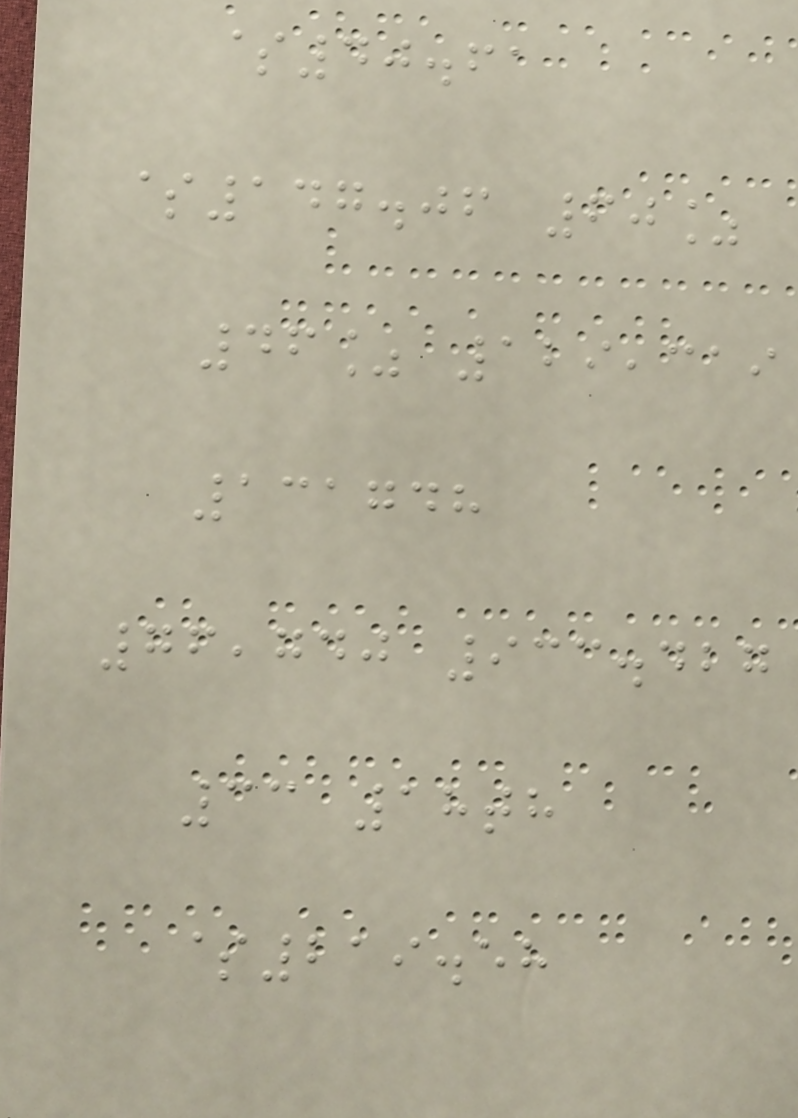$40.61
$147.06 60%
46% 129,319
131748
76,740 933.427
33 18th
$219.58
